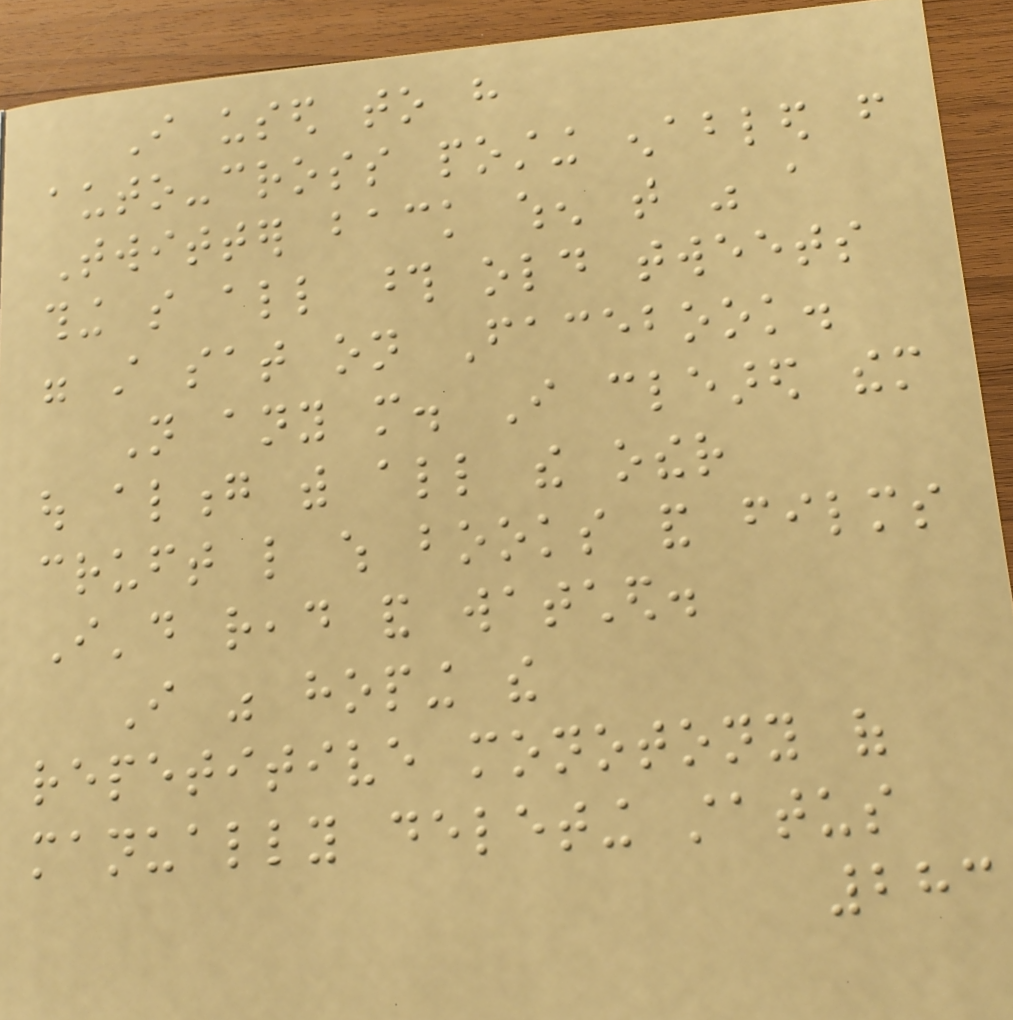I used to have
auto-cross posting enabled from
Twitter back when that was a
thing so all those old tweets
were still sat on Facebook.
Not any more. I cleared them
out along with all the other
cruft like which books and films
I'd read and watched.
I was hoping the
repetitive monotony of
manually deleting status
283
